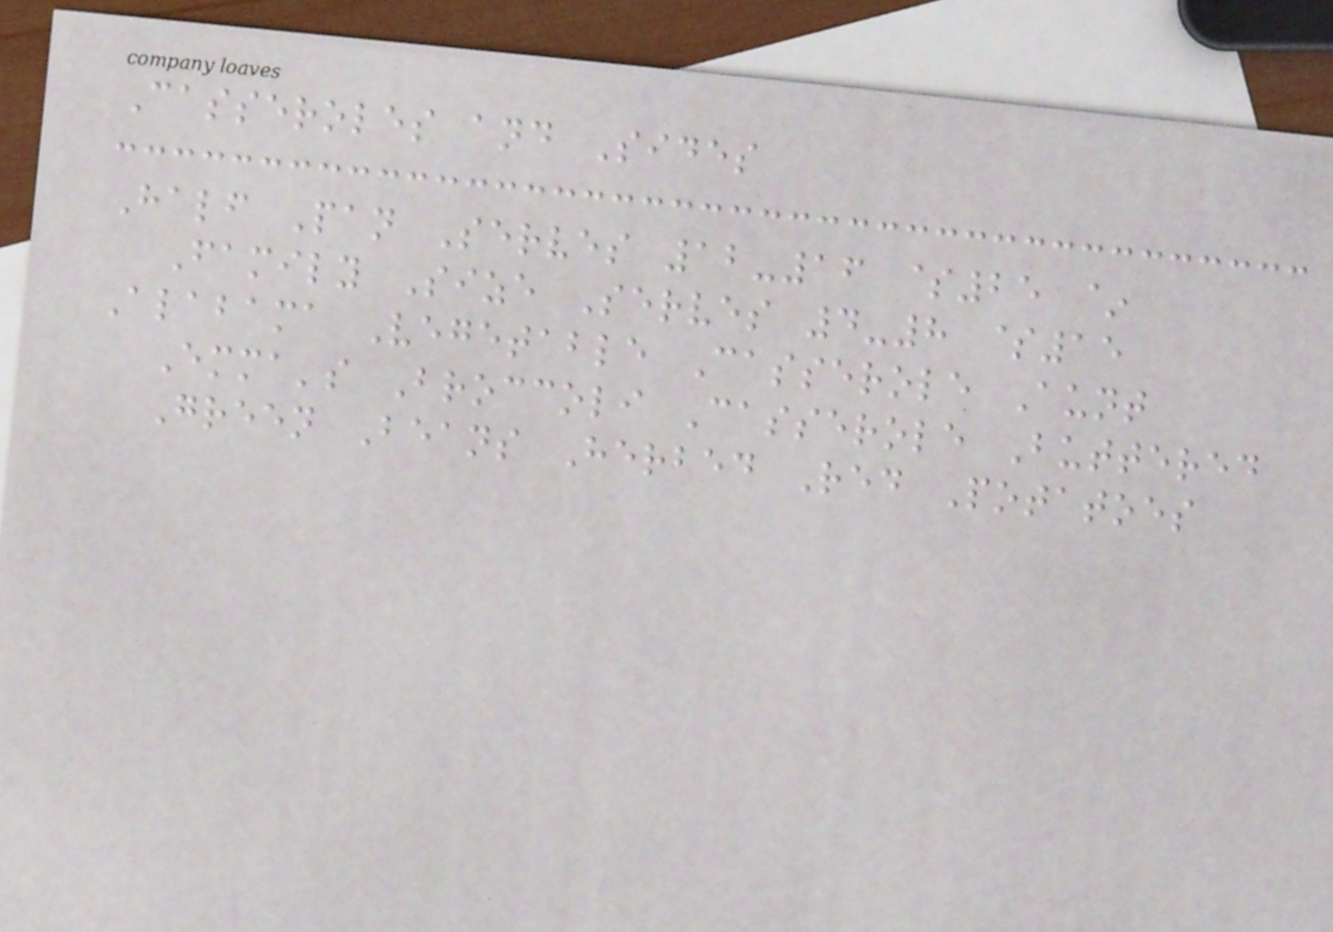Casseroles and Sides
Half Pan Serves 12-16 $25 ~
Family Size Serves 4-8 $15
Alabama Vegetable Casserole Aunt
Emma's Broccoli Casserole Buttered
Green Beans Herbed Red Potatoes
